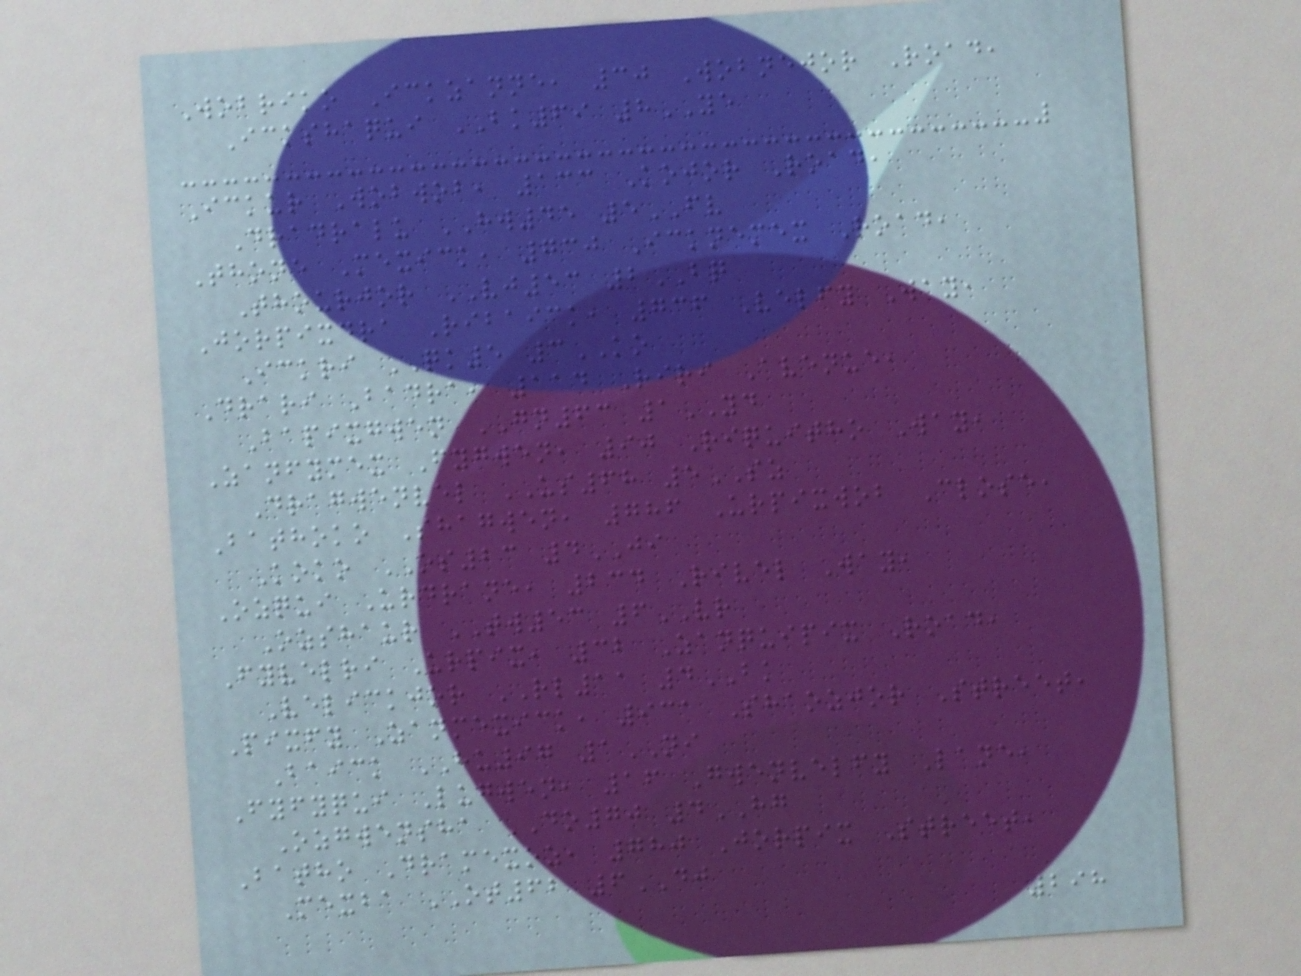Wobriko Ickzanne, 30 Wobnejor Road,
Ickshaqui BK69 8YE
Ickur Wobwob, 133 Kojor Road,
Dradralu HW45 5FV
Thone Mexick, 730 Icknemex Road,
Thourjor VJ53 2BQ
Jorpixdra Ribaick, 736 Velfy Way,
Ickri QK5 3KO
Drari Badra, 114 Riri Avenue,
Bapixgwen GN63 1YD
Zanfymex Fygwen, 90 Riquitho Way,
Dragwenvel US68 5SZ
Bathoko Shagwen, 786 Urpixwob Close,
Koko OS23 4JI
Ozqui Urdrane, 234 Rivel Way,
Ozshaur TW53 6VR
Fyvelri Urpix, 32 Zanquipix Road,
Velickjor RL11 4BK
Pixfy Zanmexick, 931 Shaozjor Street,
Baick HU97 1NI
Fyfyqui Lugwen, 16 Gwenvelfy Lane,
Ozgwensha DO70 4HG
Batho Dramexoz, 780 Jorpix Street,
Mexba OT62 6DJ
298
